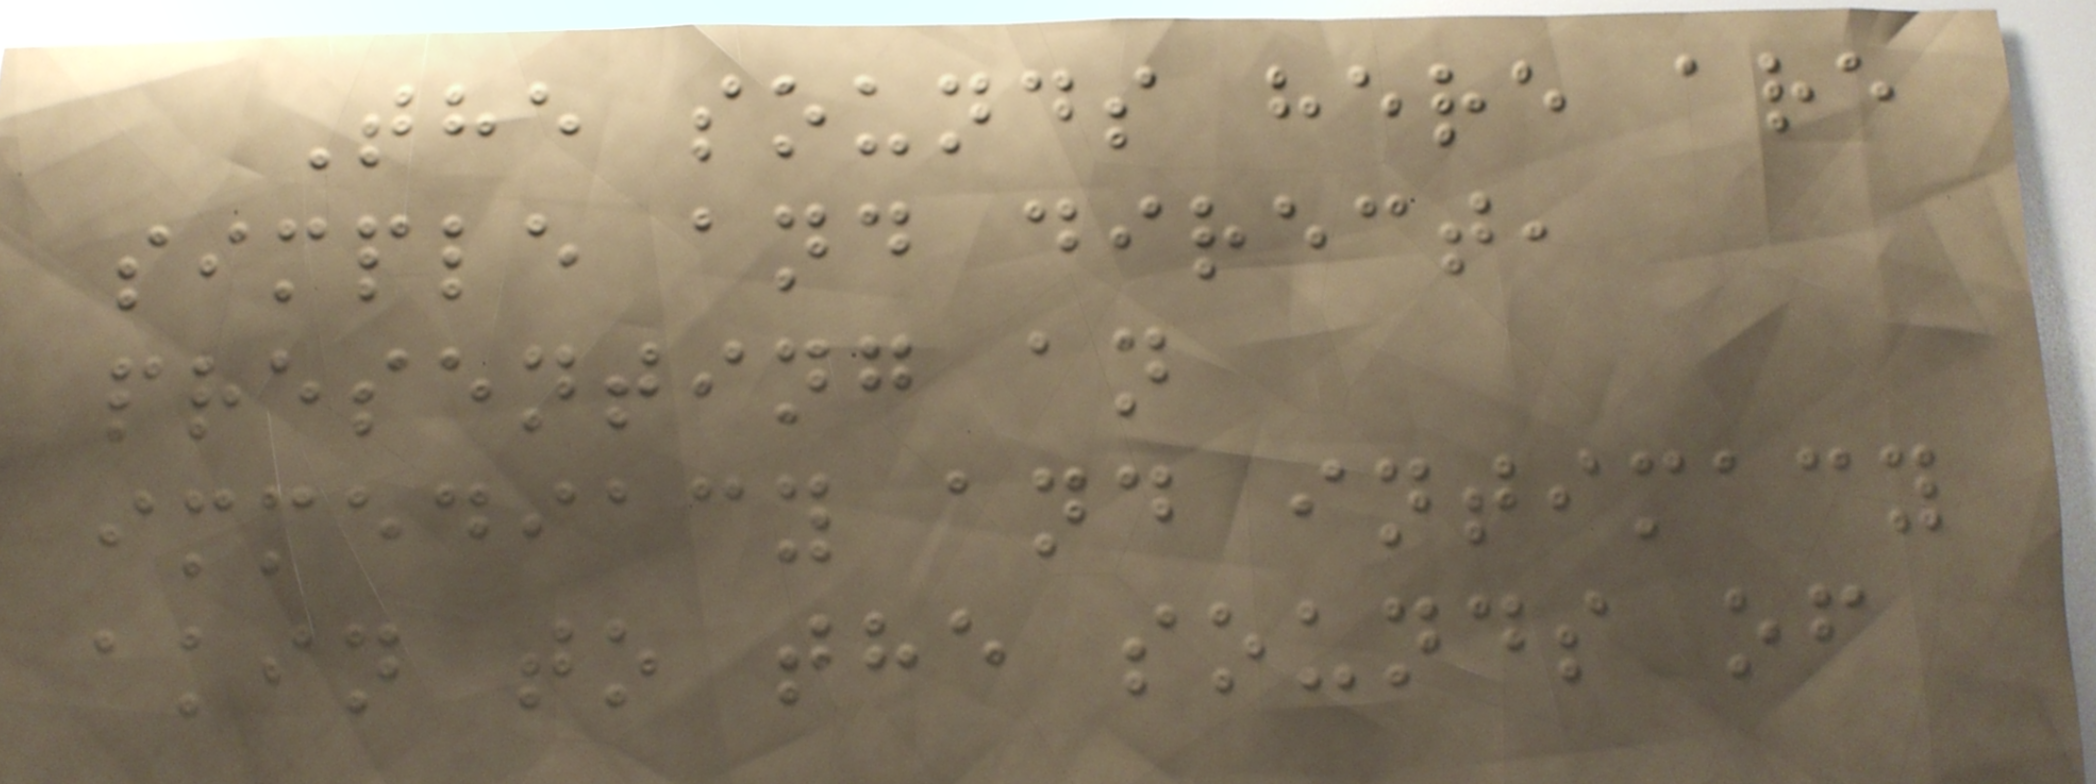The sounds here are
simple and direct,
presenting an
immediacy and intimacy
akin to the sounds of
